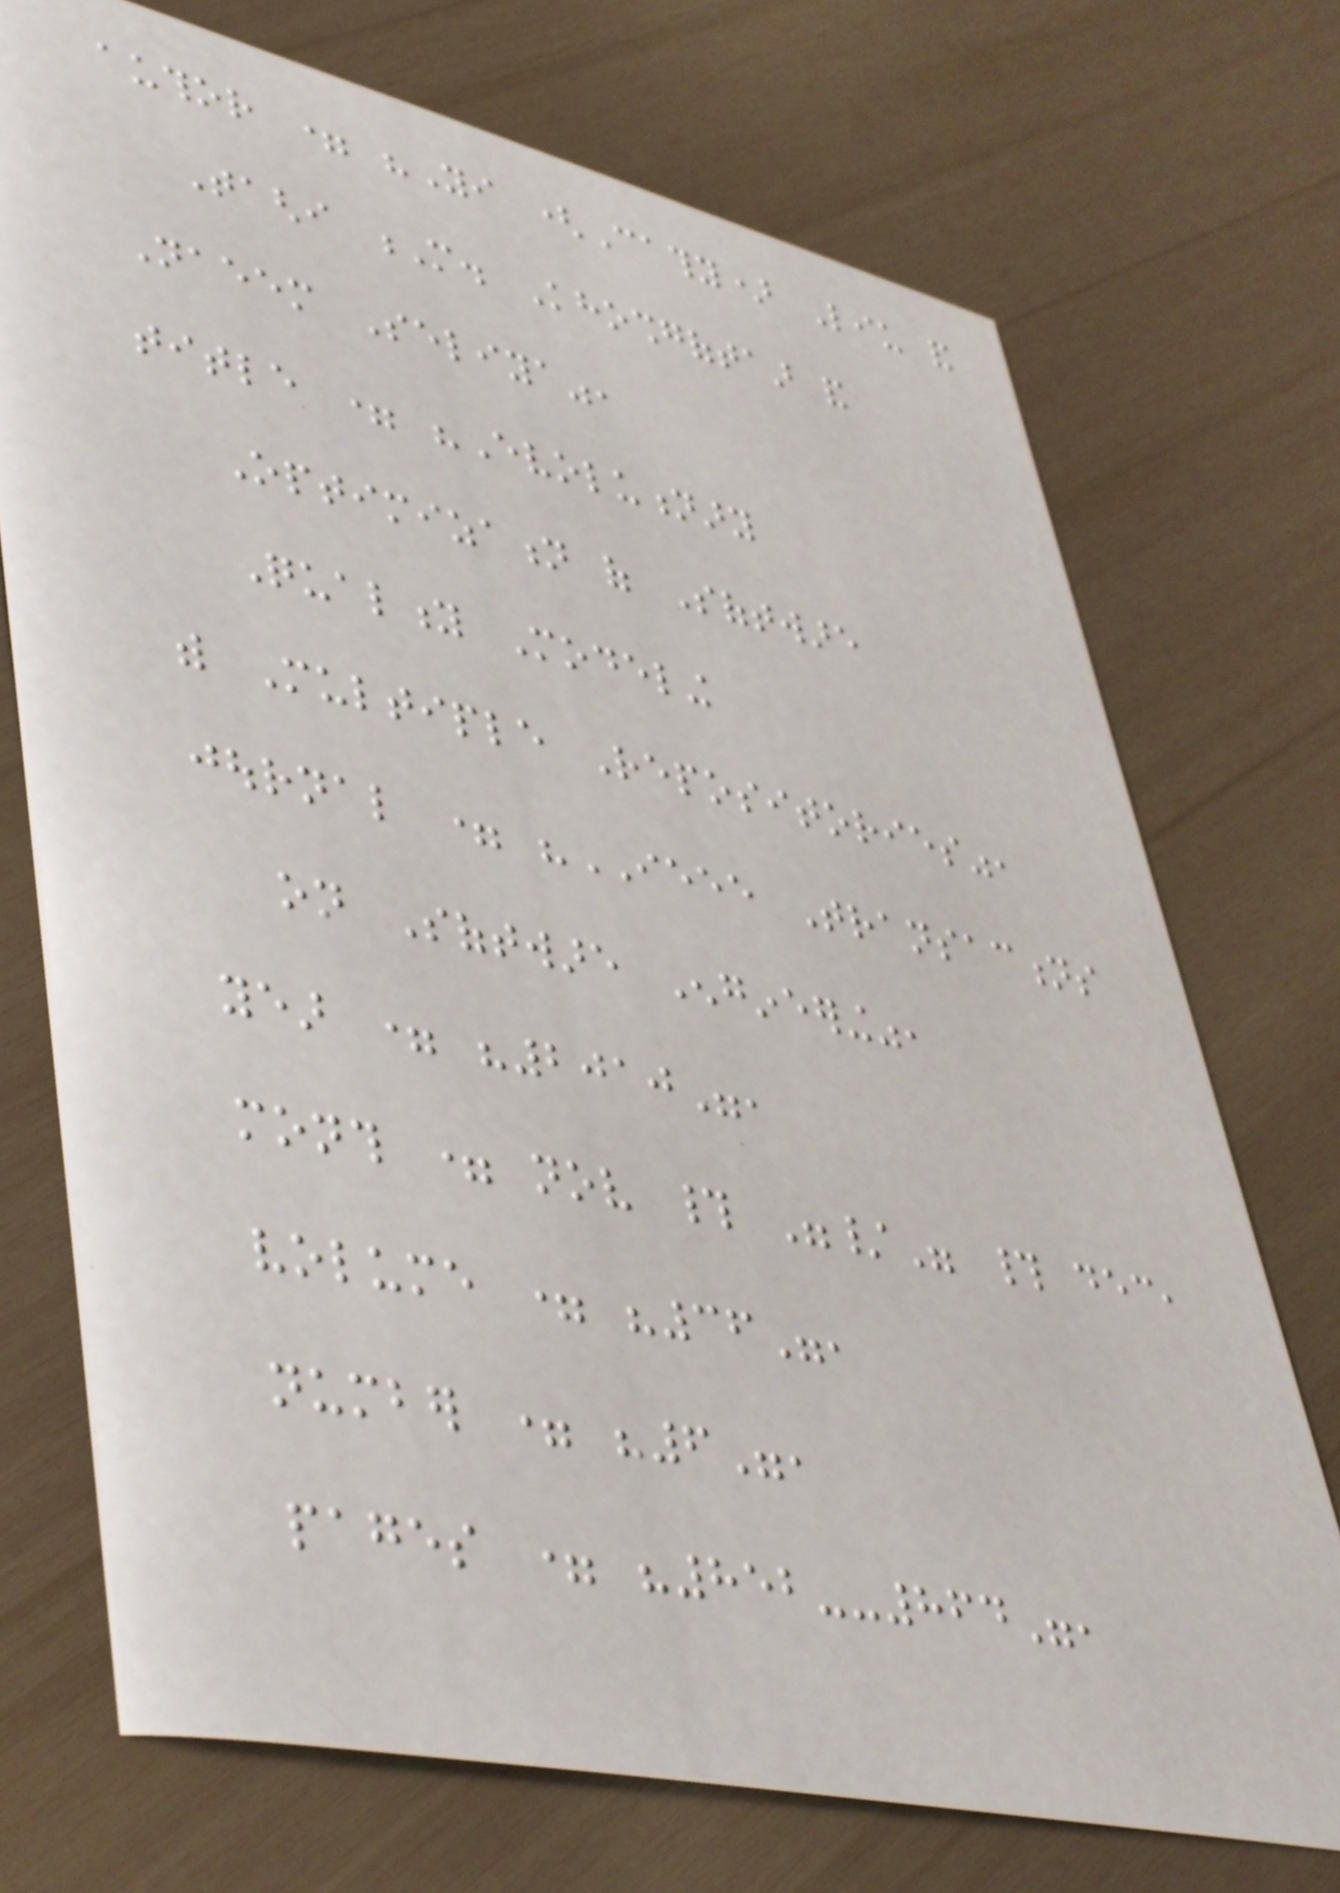author = "Yi (Cathy) Liu and
Taghi M. Khoshgoftaar and
Naeem Seliya",
title = "Evolutionary
Optimization of Software
Quality Modeling
with Multiple Repositories",
journal = "IEEE Transactions
on Software Engineering",
year = "2010",
month = nov # "/" # dec,
volume = "36",
number = "6",
pages = "852--864",
